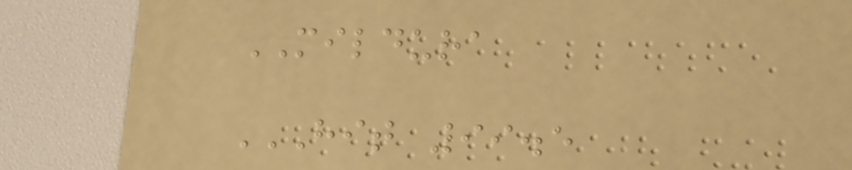MILDURA
HIT 99.5
